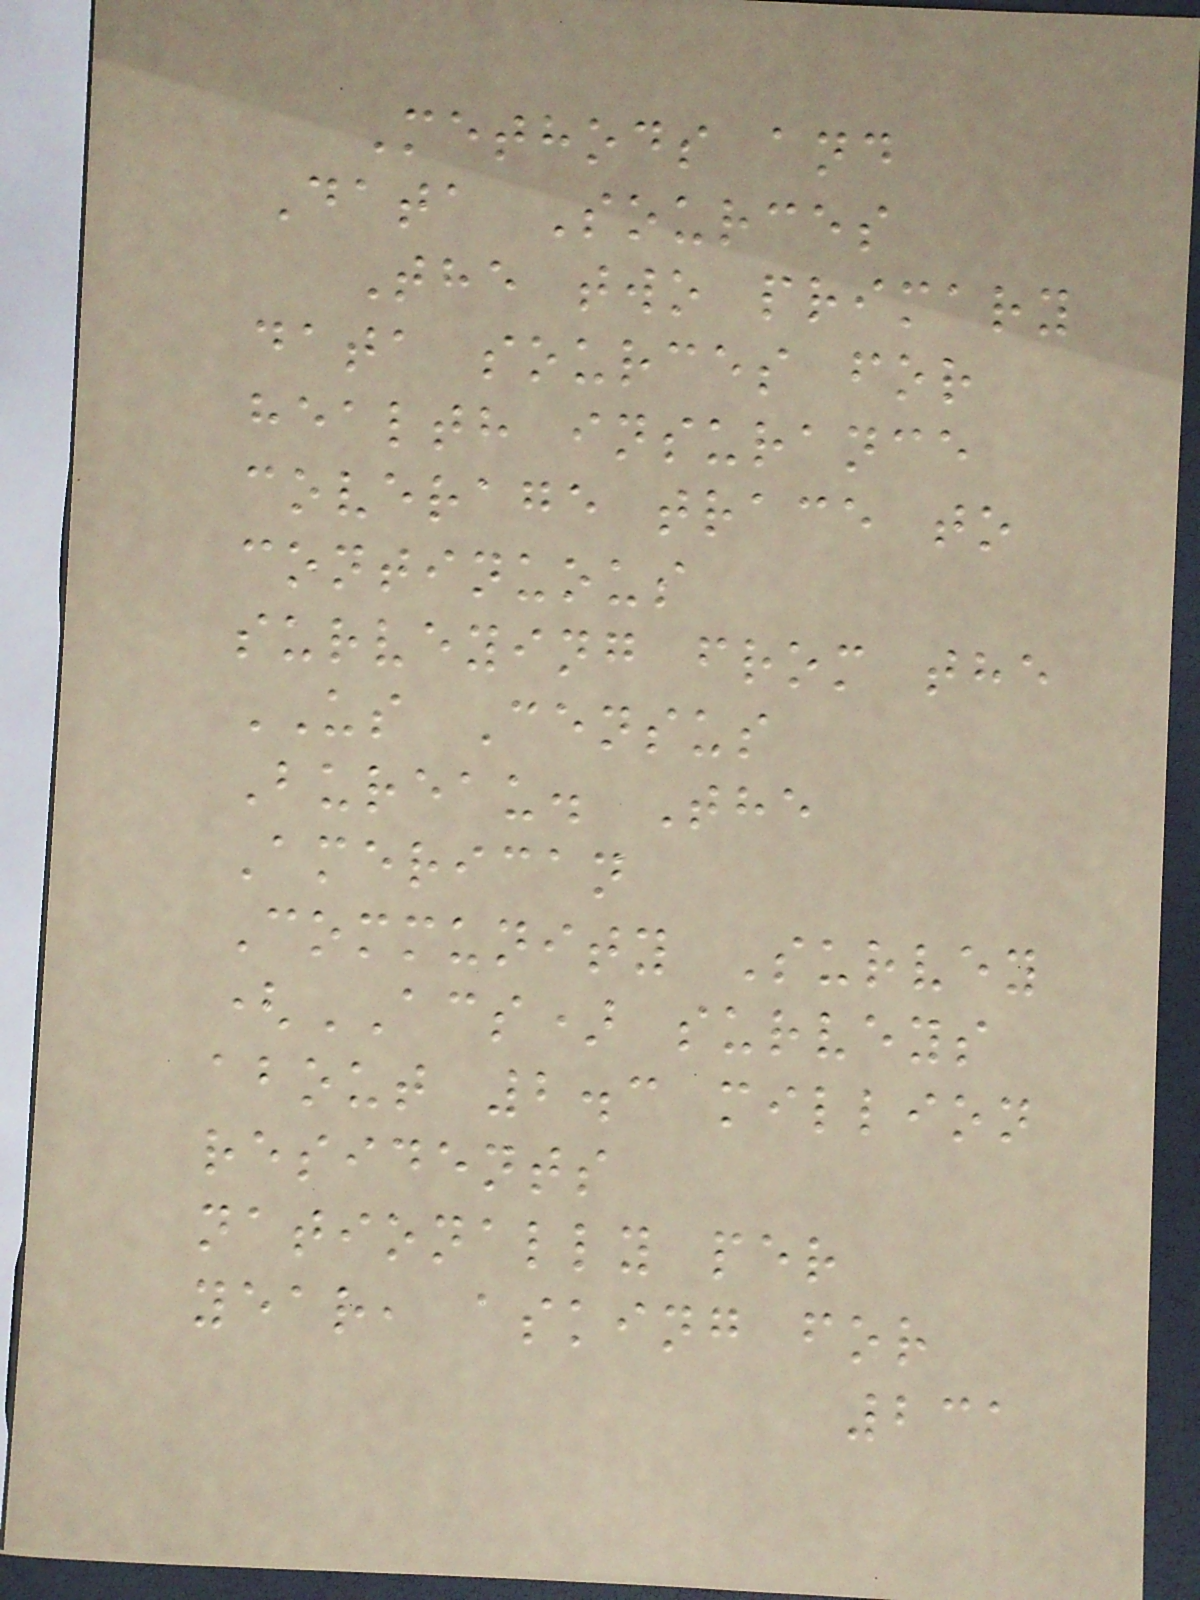Methods and
Data Sources
The two primary
data sources for
health insurance
coverage trace to
continuous
surveying from the
US Census
Bureau. The
American
Community Survey
(ACS) surveys
about 2.3 million
residents
nationally per
year, asking for
231
